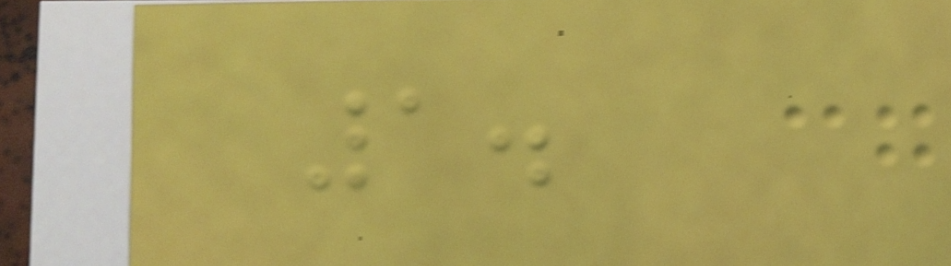1.
